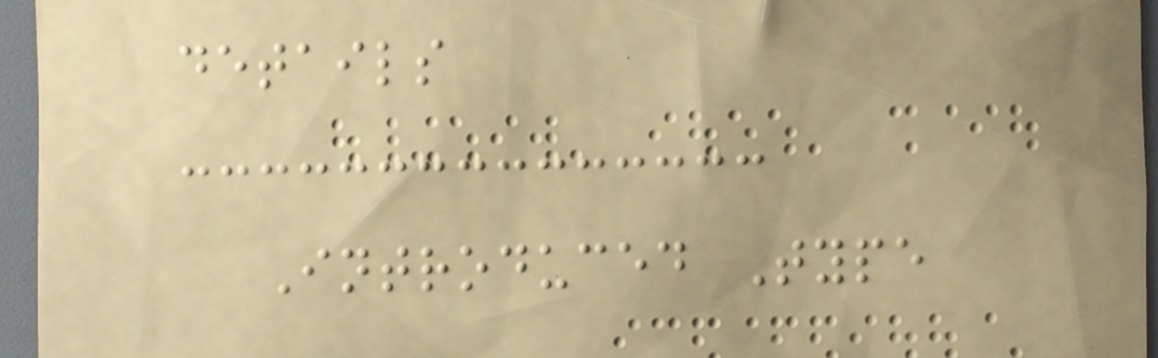details
Introduced Type
